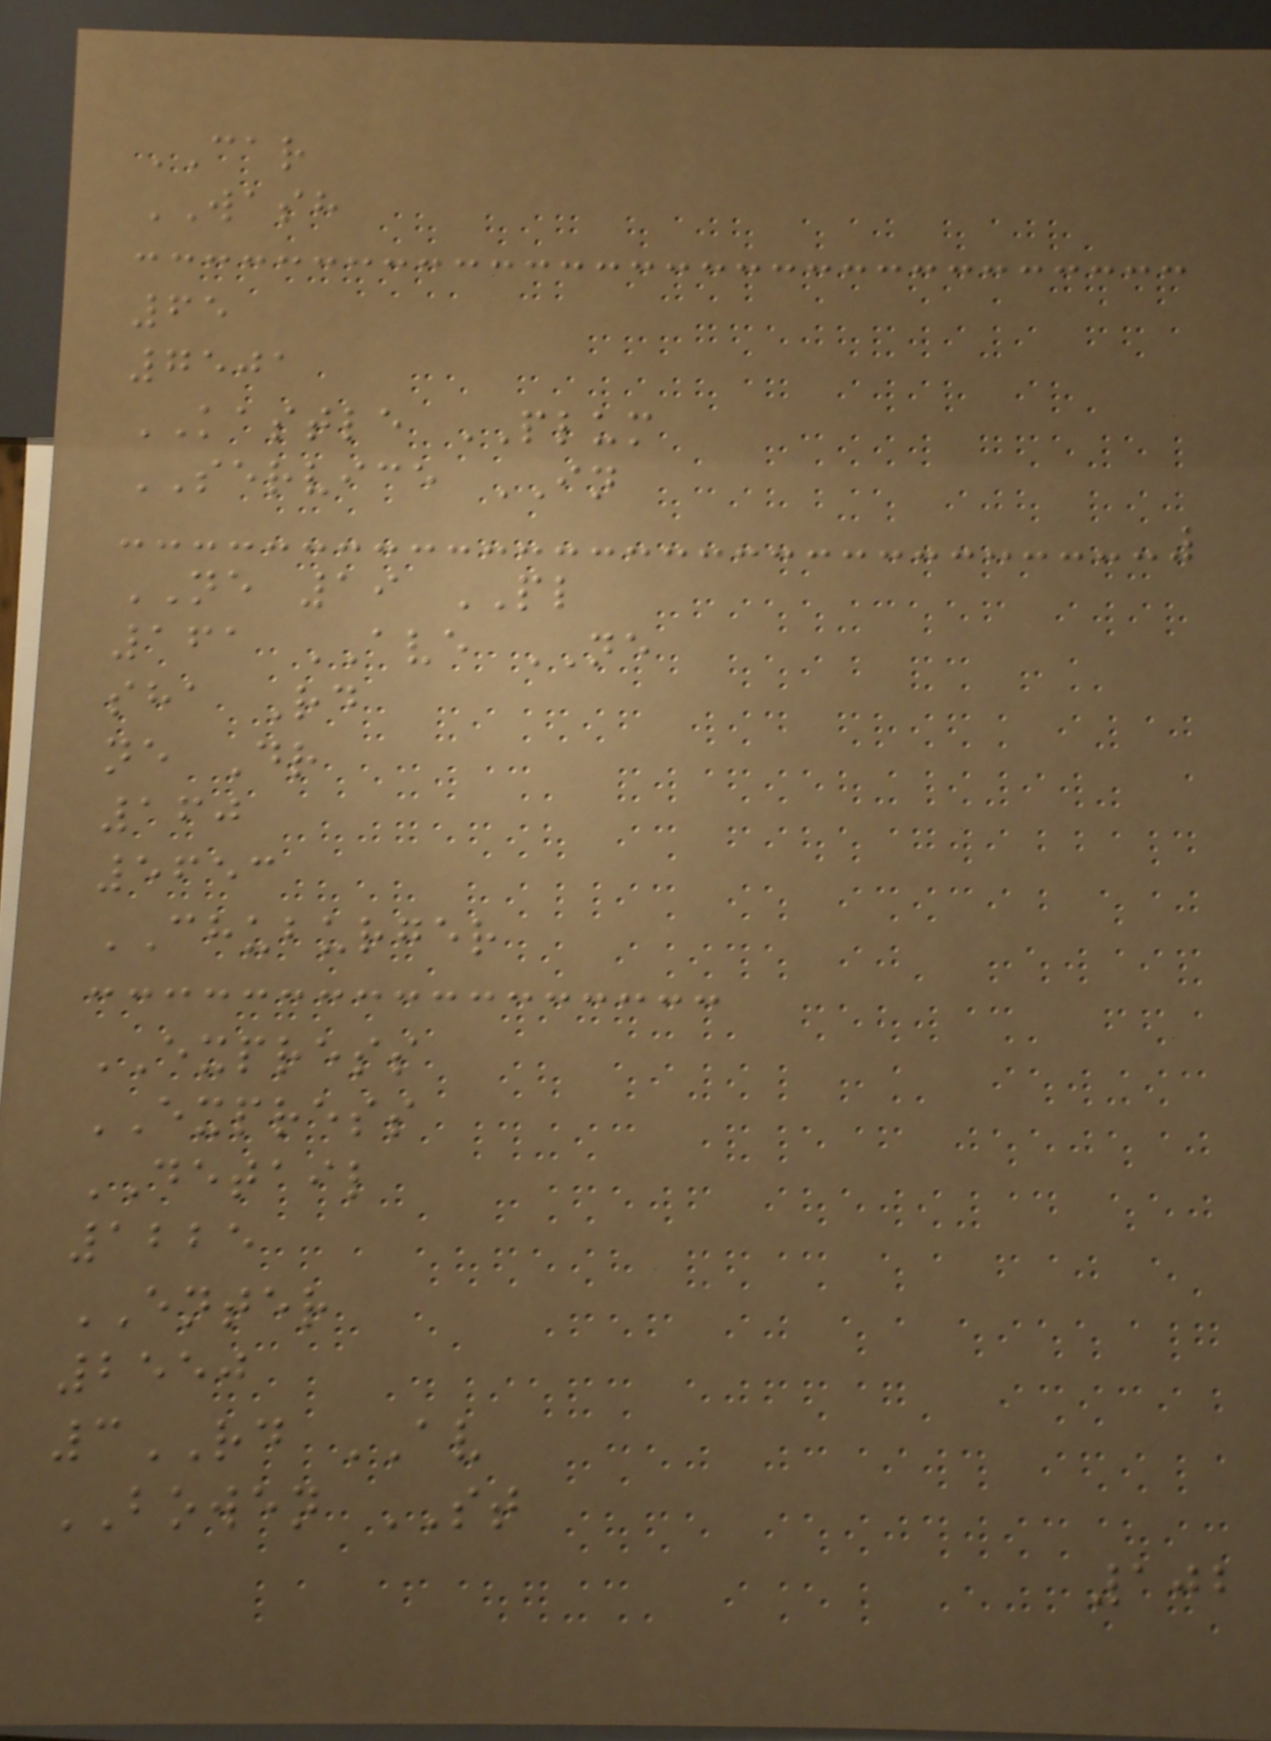CAR
WASH
65
7501
KASTLE PLUM
SERVICE IN
NE 19 PL
161 AVE NE
sha Rd
ne Dr
160
5653
CHUBURGER
EXPRESS
EXPRESS
DETAIL
1225
ENTER
2550
3RD AV
BOWEN ST
102
